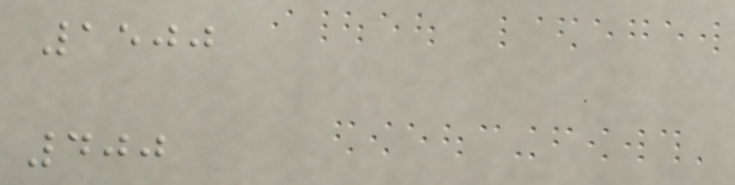1500
400
